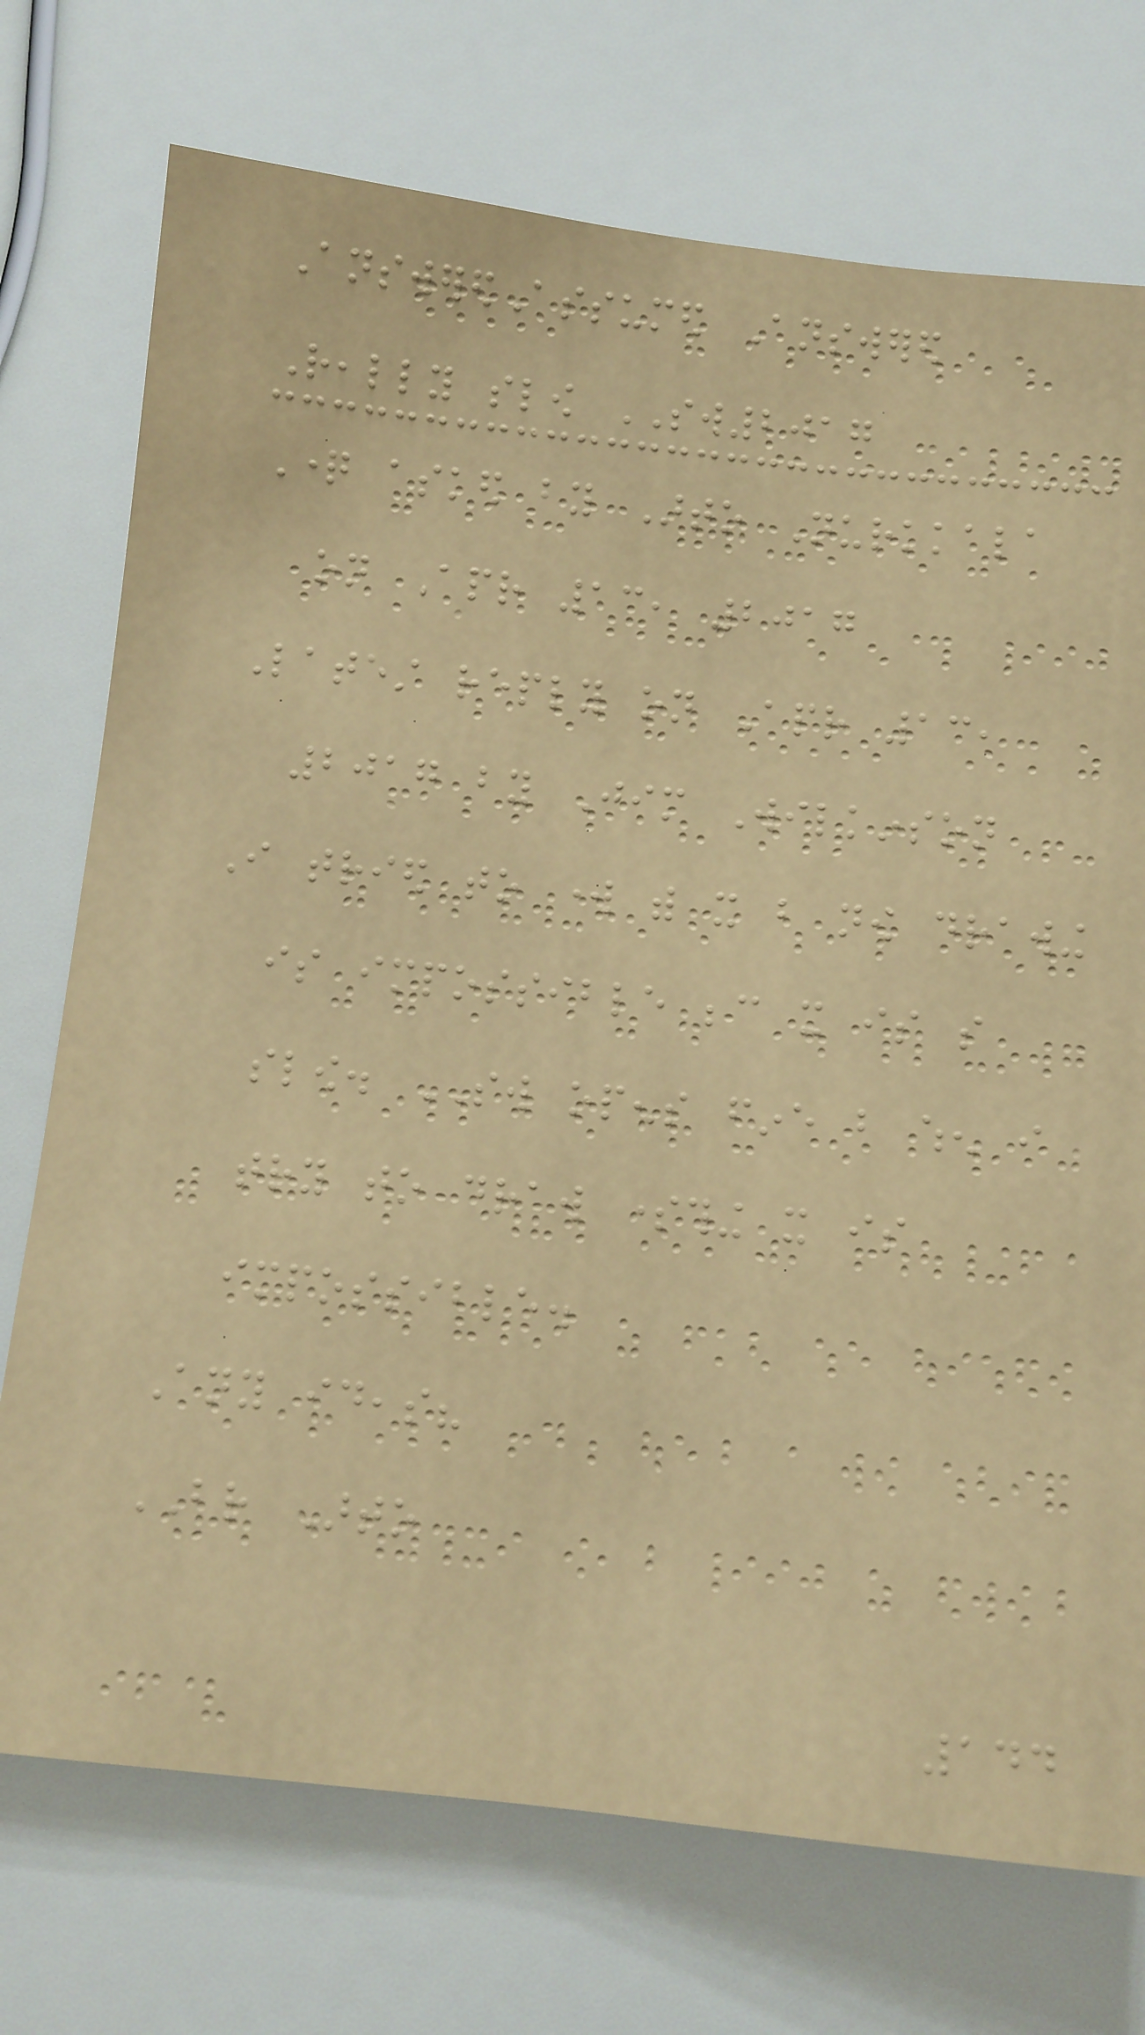AnsweredAssumed Answered
Really slow SW2017
Question asked by Arto Nurkkala
on Apr 13, 2017
Latest reply on Apr 13,
2017 by Jim Wilkinson
I tried to work with it but now drawing
is impossible because it is so
slow. SW opens fine but when i
try to draw something it is
impossible.
Any ideas?
BR Arto
144
